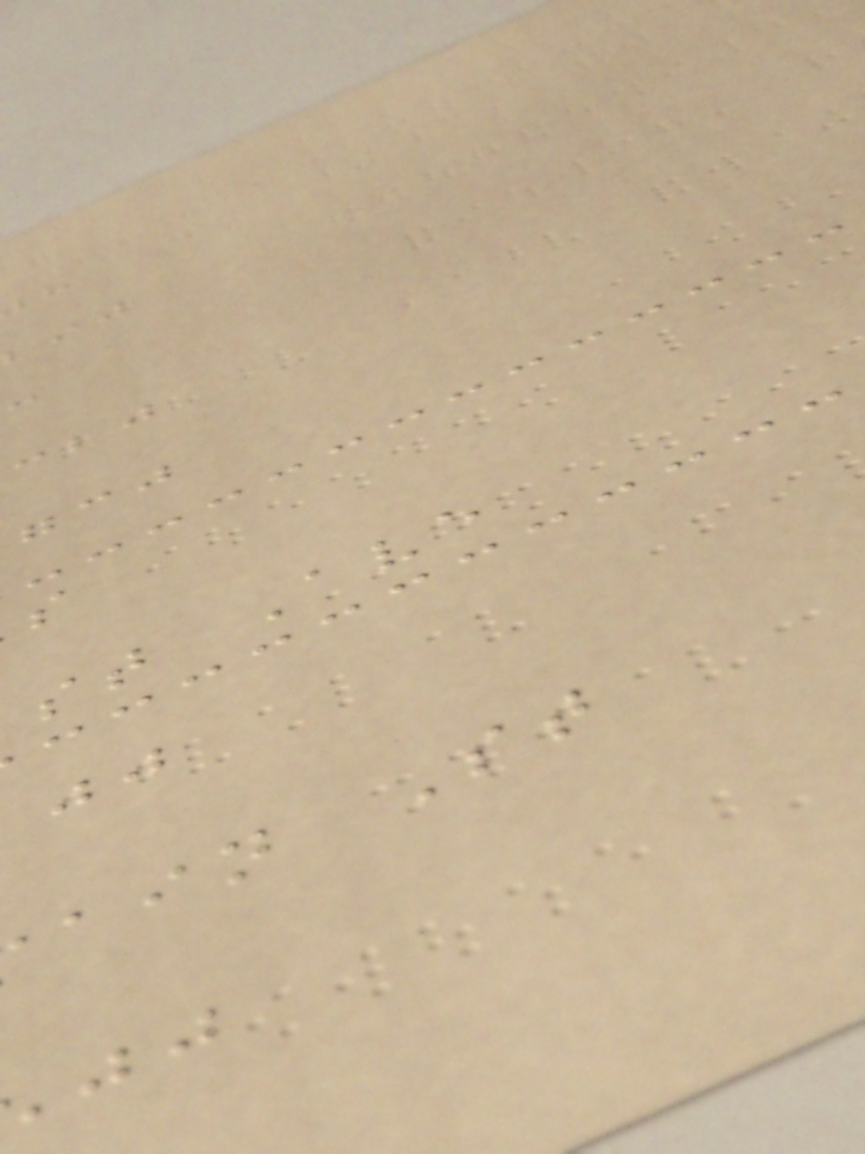st Ave
ain St
